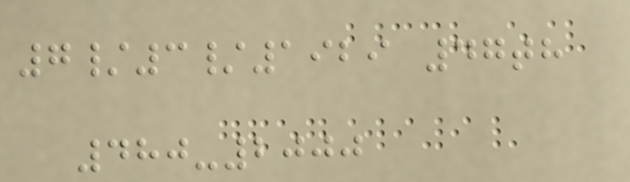7/3/1929 47th
480-2000
